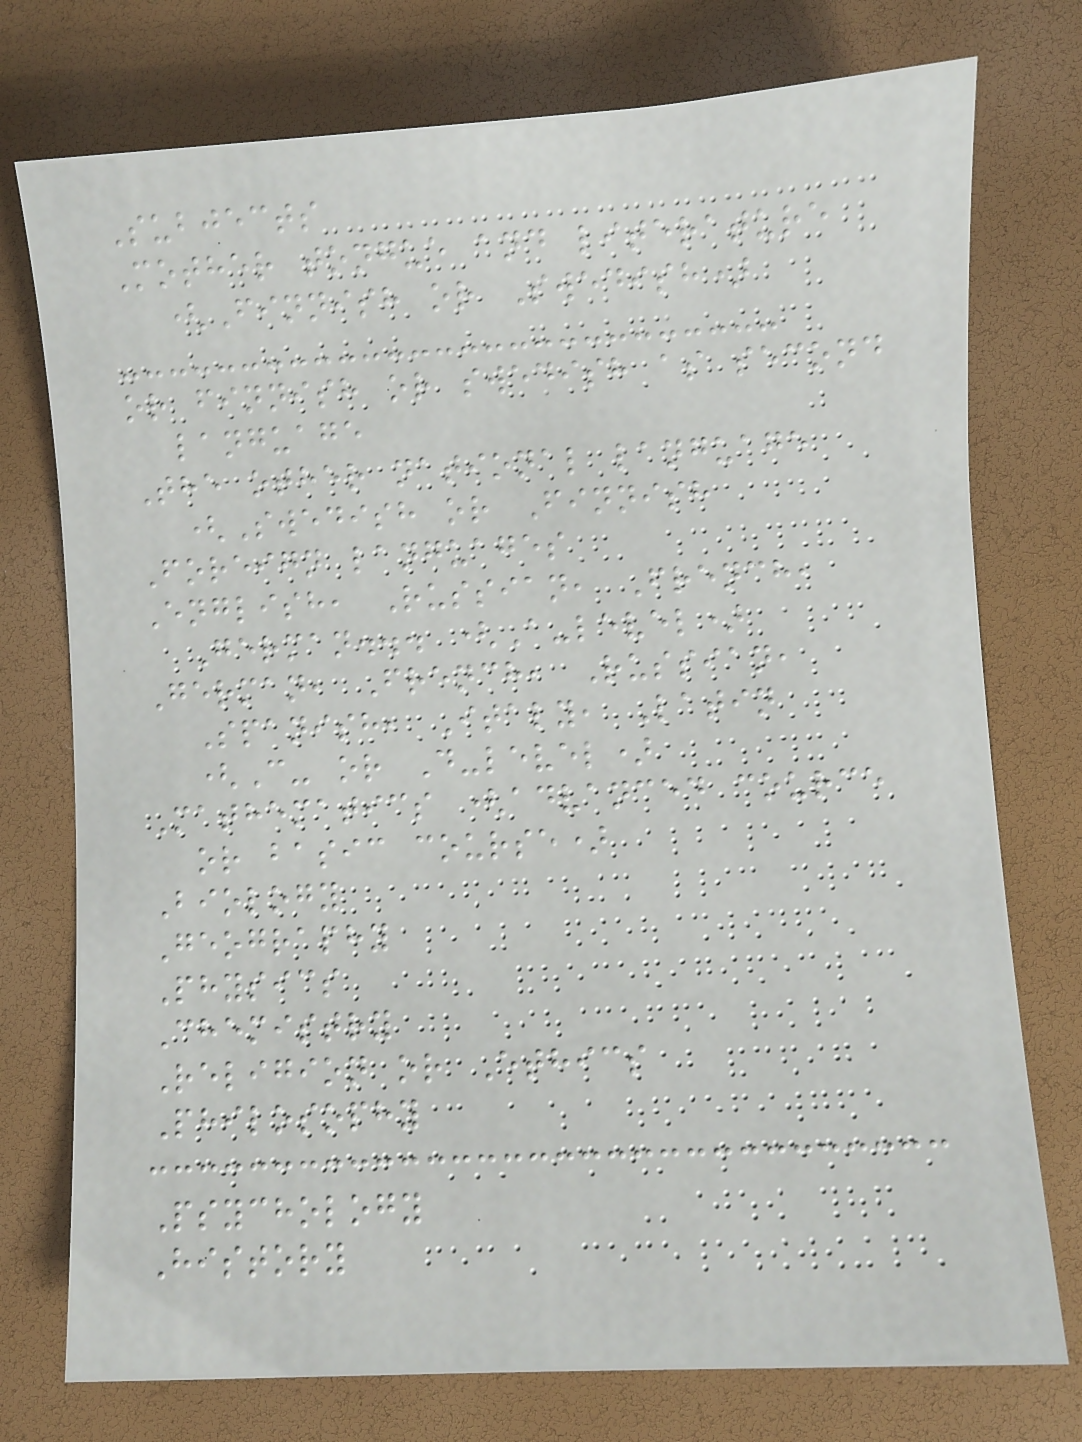Subjects
Mother tongue and literature
(Finnish or Swedish)
or finnish or swedish as second
language
The other national language
(Swedish or Finnish
Foreign languages
English, Russian, French,
German... (A-level)
German, French, Russian,
Spanish, Italy, Latin
(C- or D-level)
Mathematics (advanced cource
or basic course)
Biology
Geography
Physics
Chemistry
Religion or Ethics
Philosophy
Psychology
History
